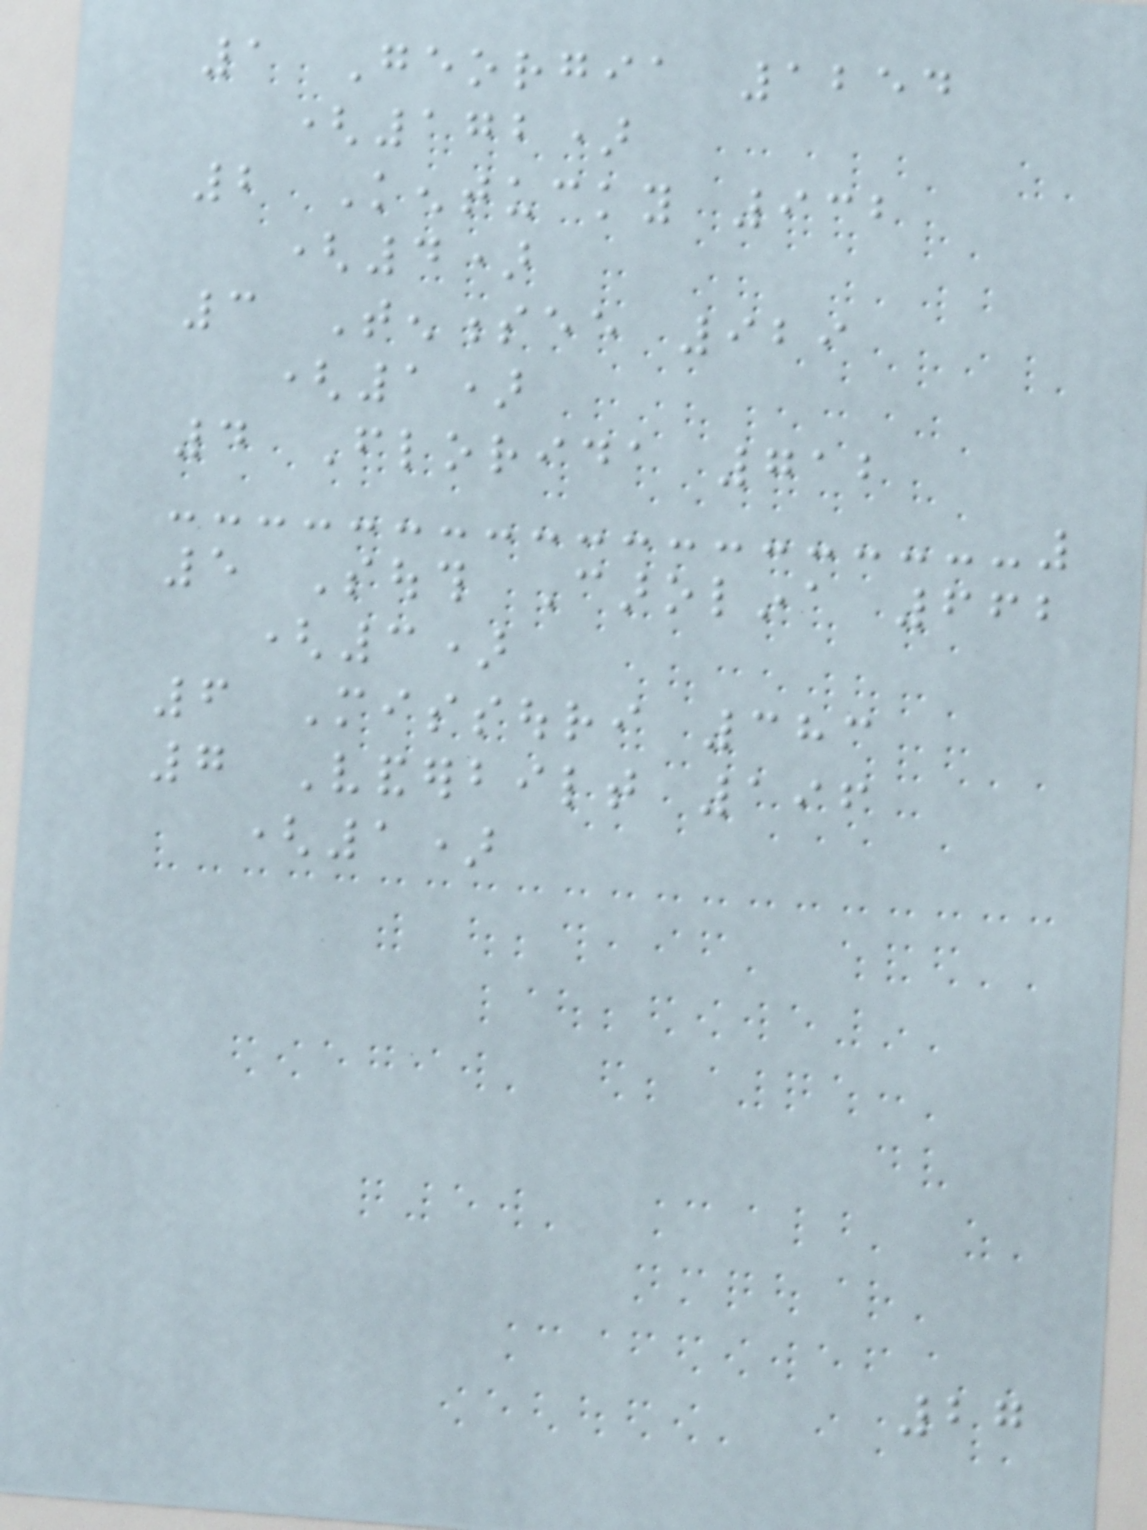1 Georgia 1254
(172)
2 Kentucky 932
(4)
3 Tennessee 929
(1)
4 Florida 712
5 South Carolina 662
(3)
6 Missouri 383
7 Vanderbilt 196
(1)
27
